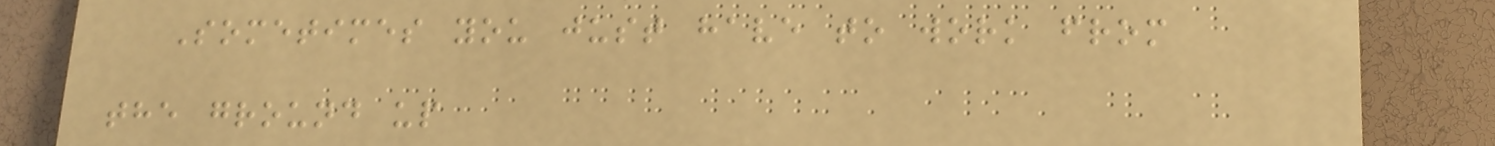Sometimes you just have to work from
the ground up
